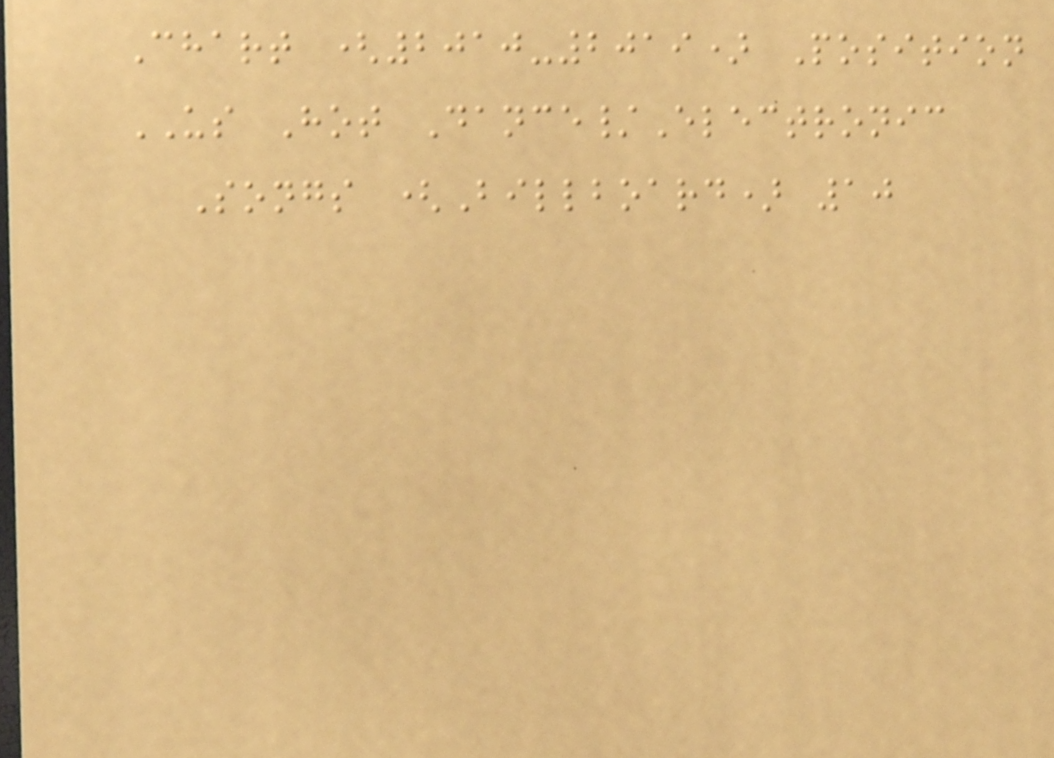Chart (2010-2019) Position
US Hot Dance/Electronic
Songs (Billboard) 10
